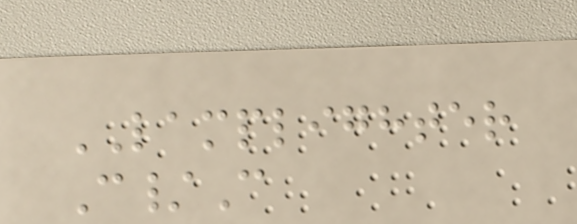LAMPLIGHTER
C/C
